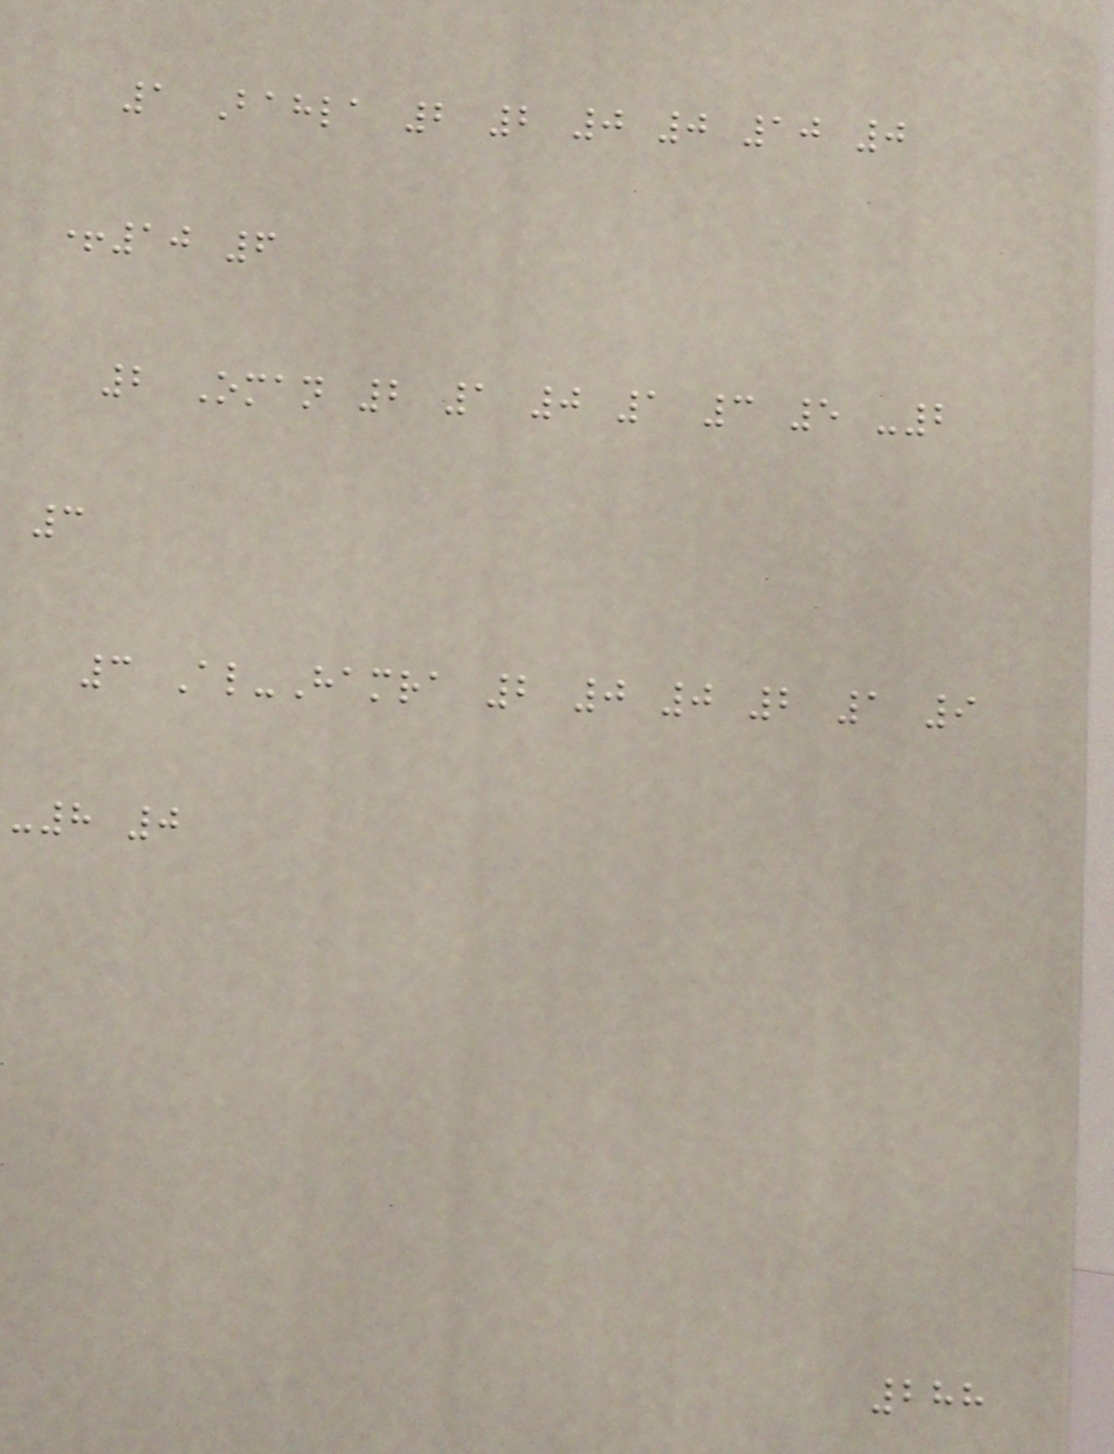1 Bahla 2 2 0 0 10 0
+10 6
2 Oman 2 1 0 1 3 5 -2
3
3 Al-Hamra 2 0 0 2 1 9
-8 0
288
